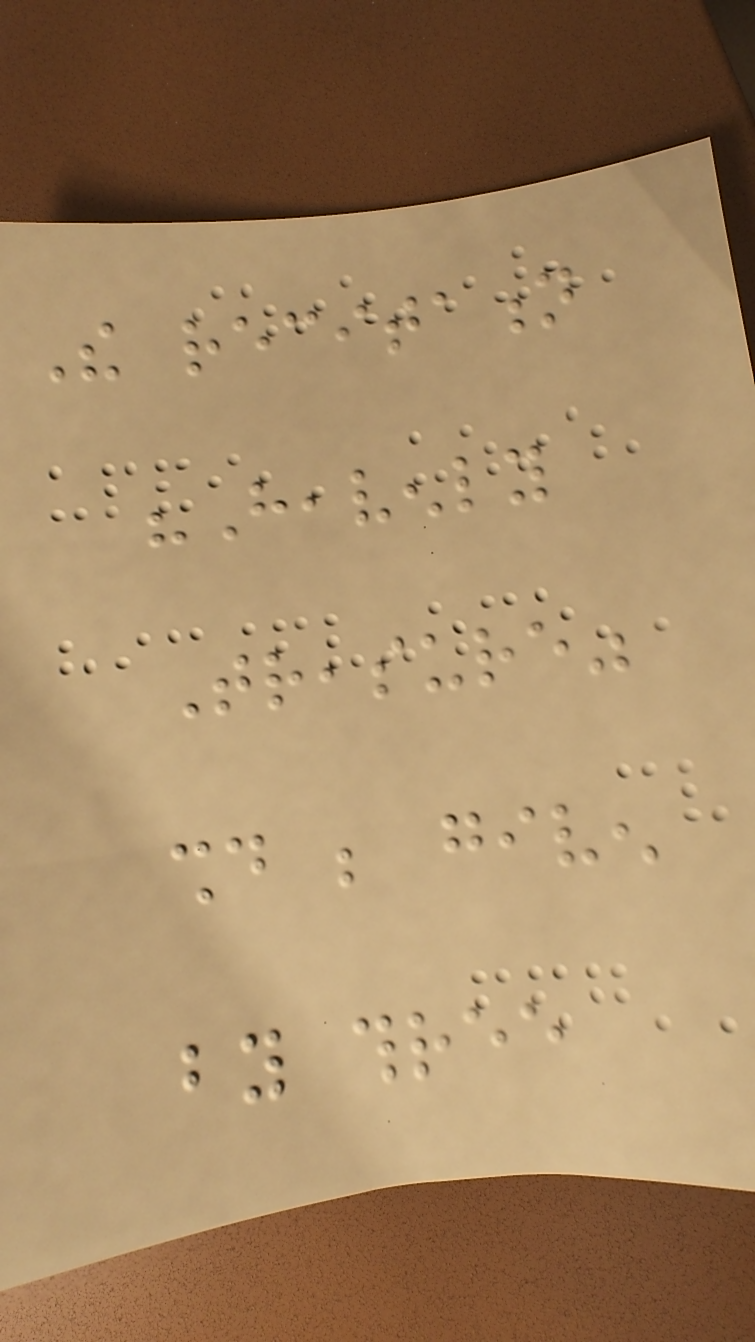The recitation
"Heavenly
Treasure"
should be given
by three
